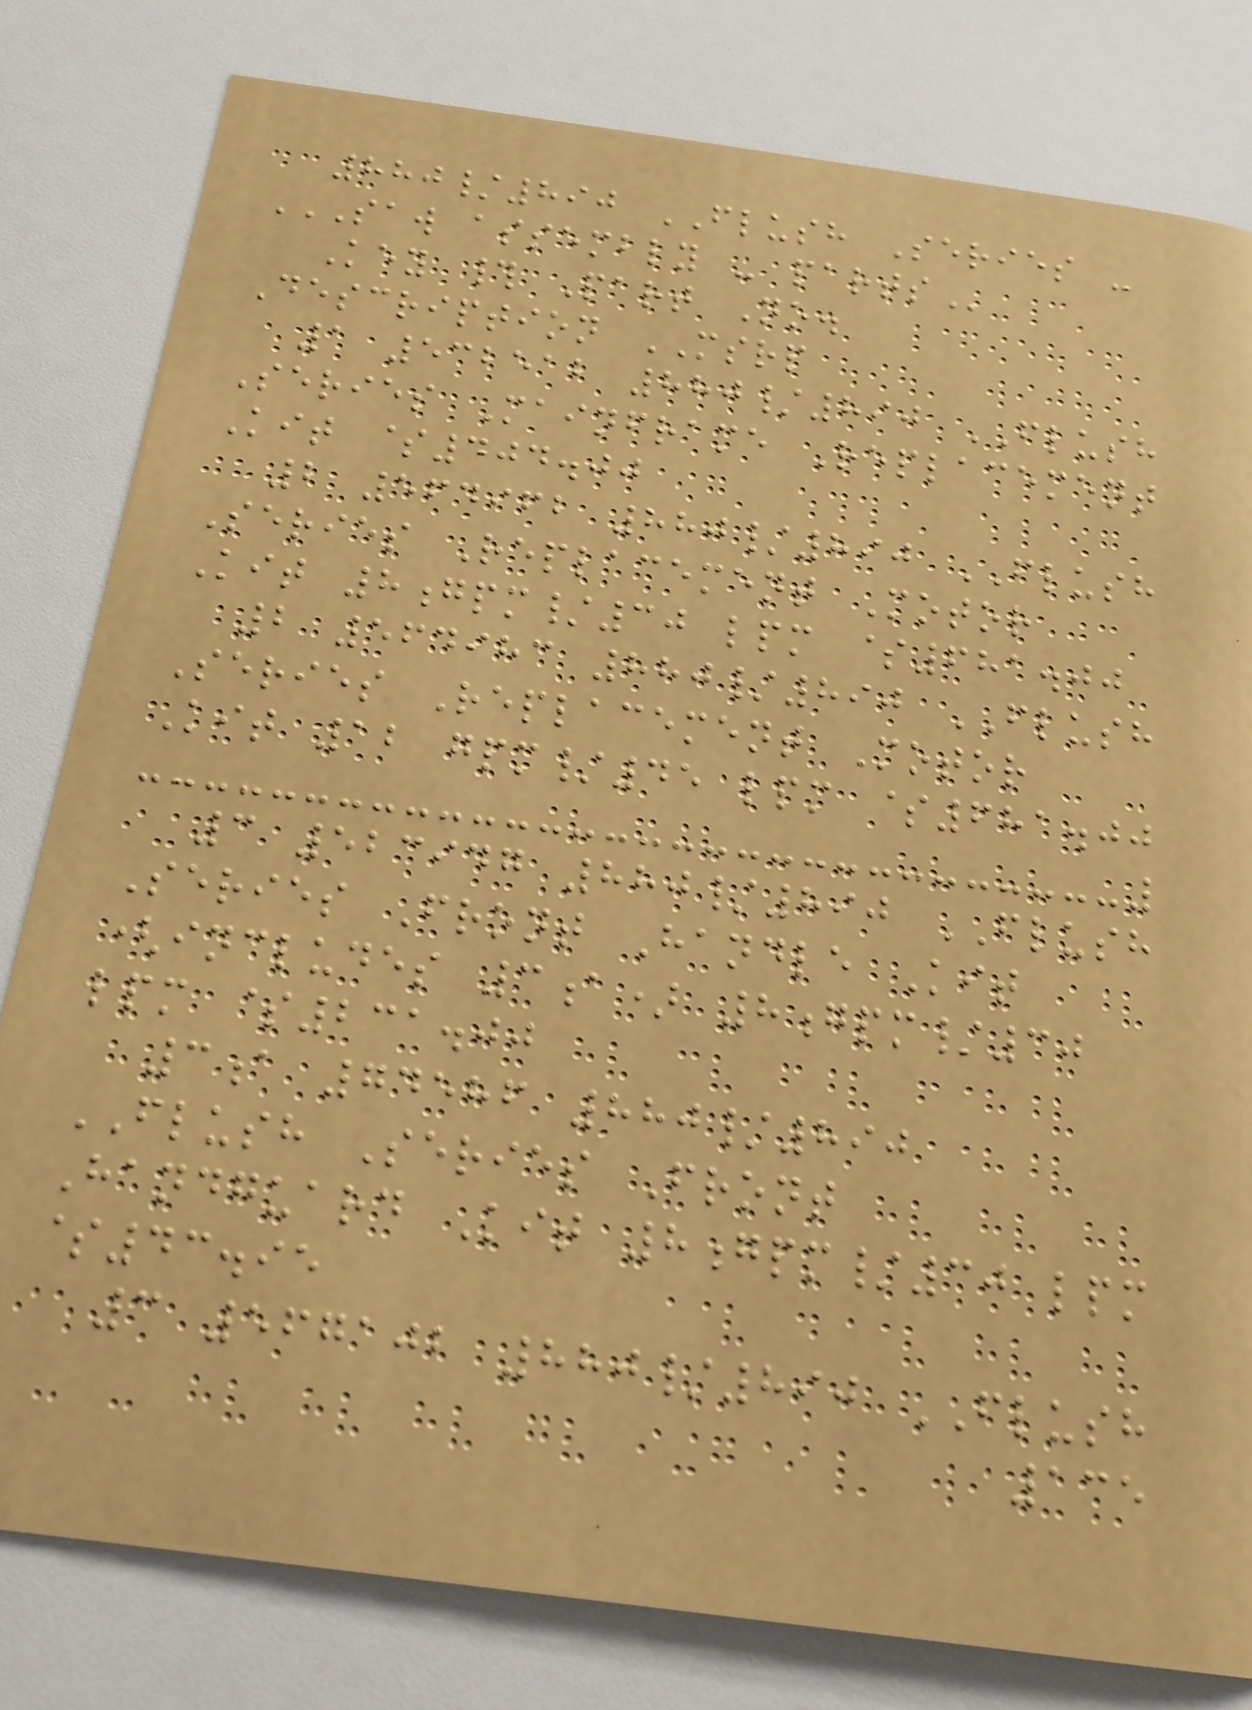880/890 FLUSH Series -
SAW ASSEMBLY - PARTS
Key # Part No.
Description MSRP
1 532512 880/890 FLUSH
Series Mainframe Replacement
Kit $404.00
2 564962 880/890 FLUSH
Series Replacement Motor
Kit 8gpm/30 lpm $681.00
2 564983 880/890 FLUSH
Series Replacement Motor
Kit 12 gpm/45 lpm $681.00
3 523947 880/890 FLUSH
Series Front Handle Kit
(includes 3a) 8gpm/30
lpm $231.00
3a 74586 880/890
FLUSH Series Front
Handguard Kit 8gpm/30 lpm
$43.95
3 567102 880/890 FLUSH
135
